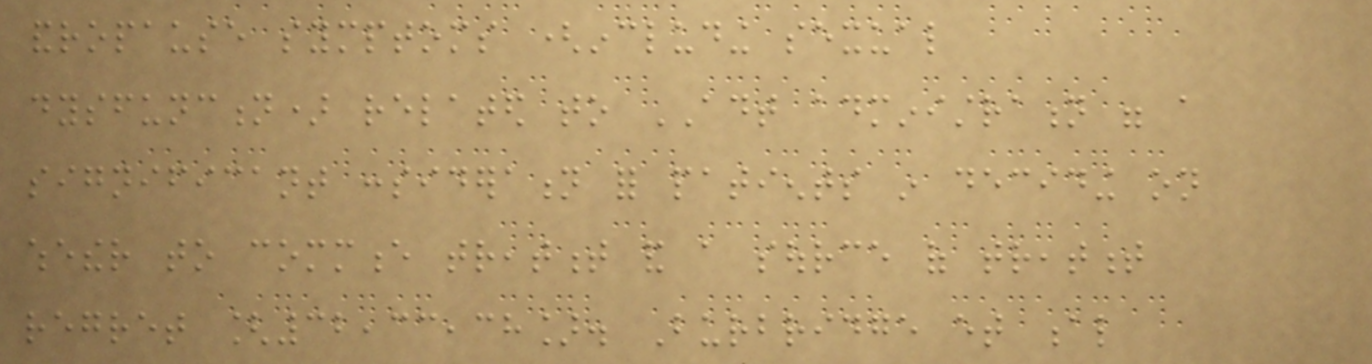andropause symptoms (including sexual
dysfunction) related to ADT administration were a
significant consideration for patients in deciding on
whether to commence treatment and a source of treatment
regret [32,33,38]. Burbridge et al
